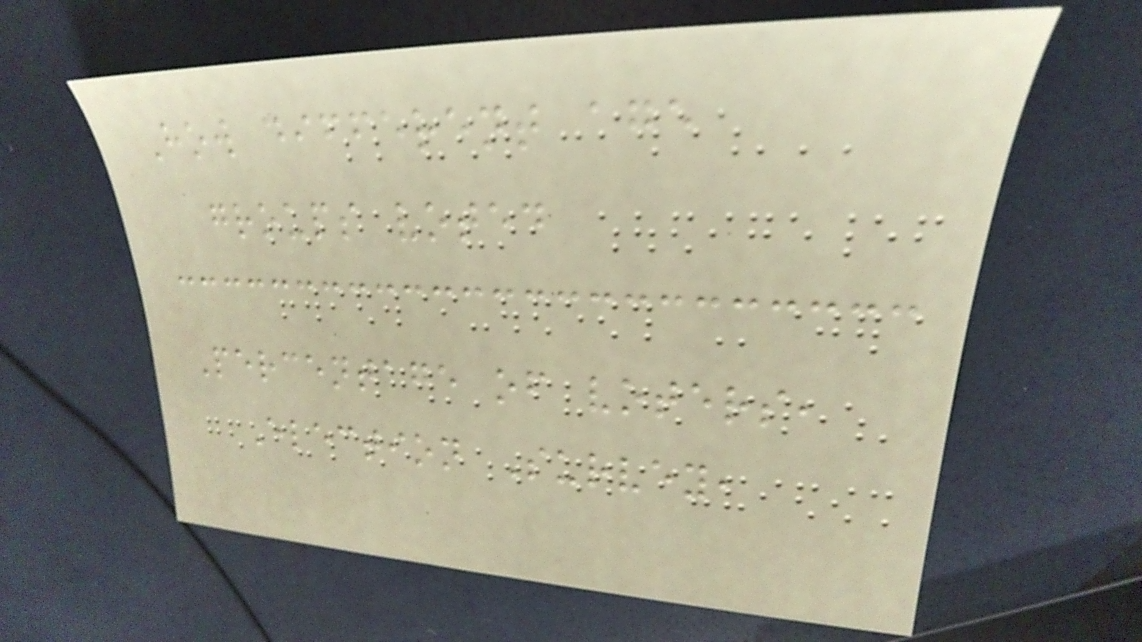How different age
groups voted
Percentage of voters,
Election Survey,
